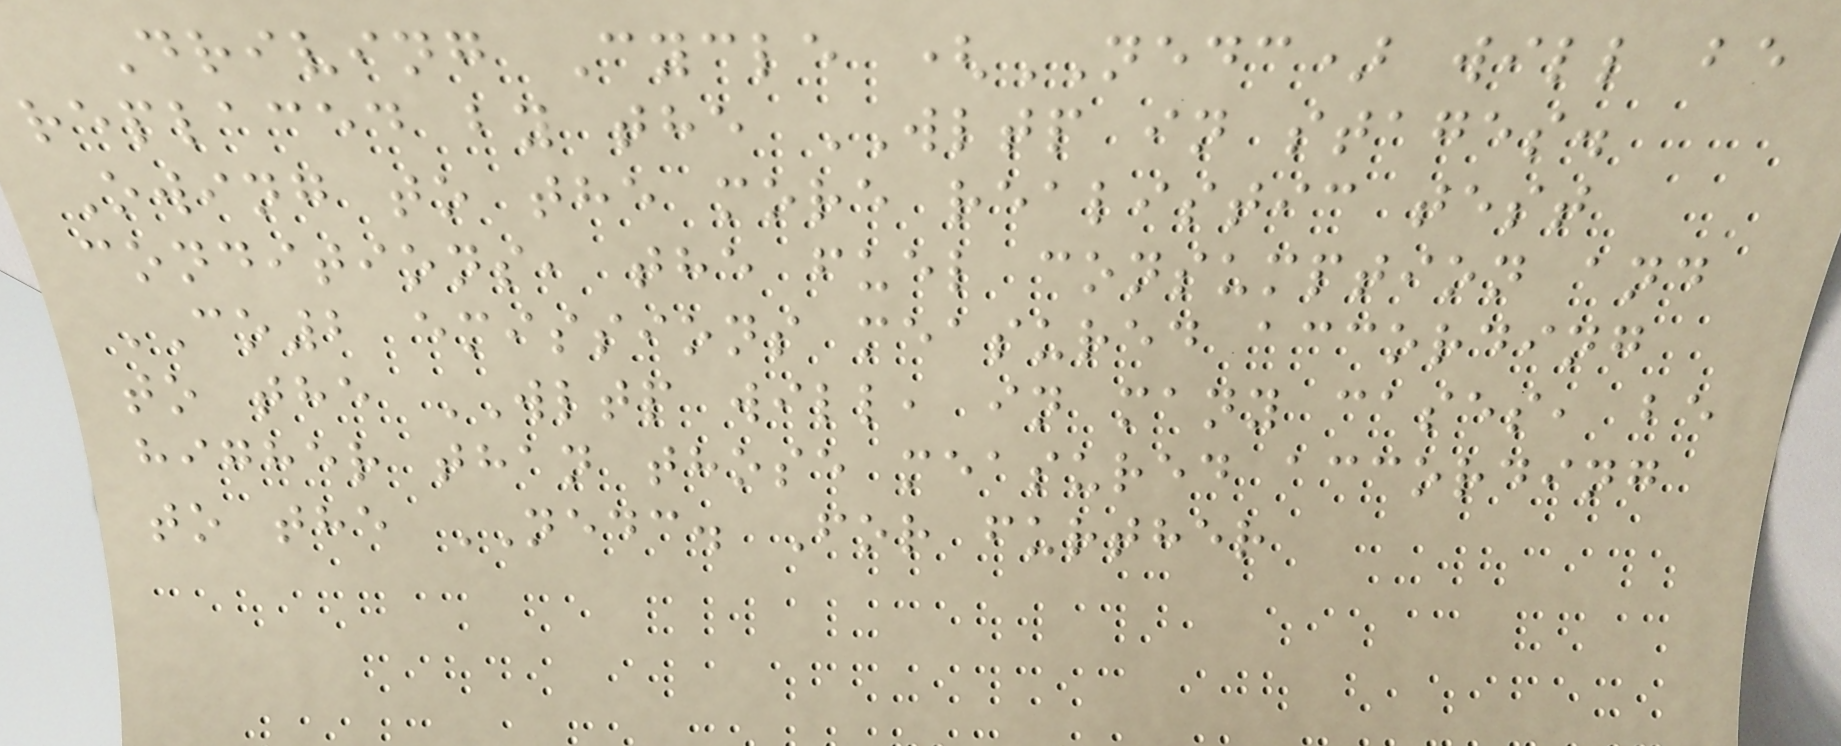Driving Cycle (NEDC) will be
replaced by the WLTP in stages.
Owing to the more realistic test
conditions, the fuel consumption and
CO2 emissions measured according
to the WLTP will, in many cases, be
higher than those measured according
to the NEDC. For further
